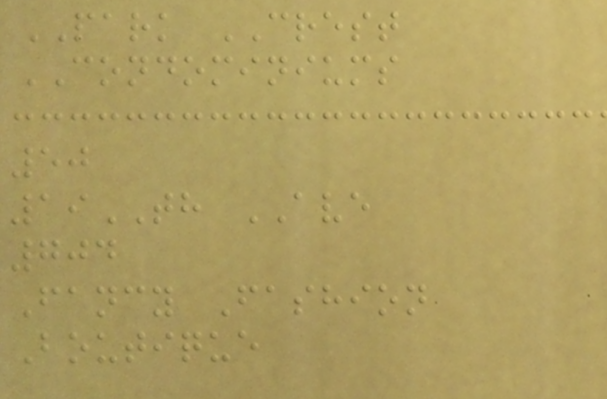PARK CREST
CONDOMINIUMS
50
19TH AVE
704
Fancy Fashion
Boutique
